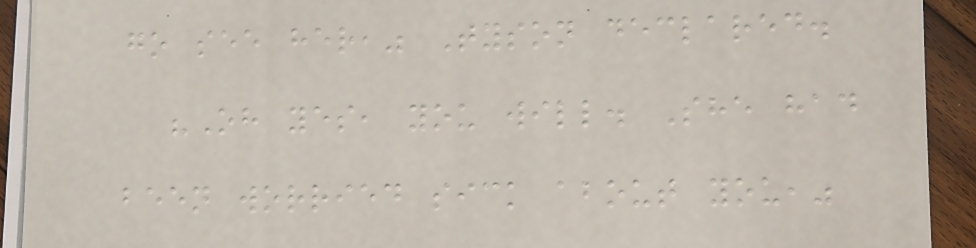go see her," Tyson declared.
"Oh yes, you will. She had
been worried sick about you,"
